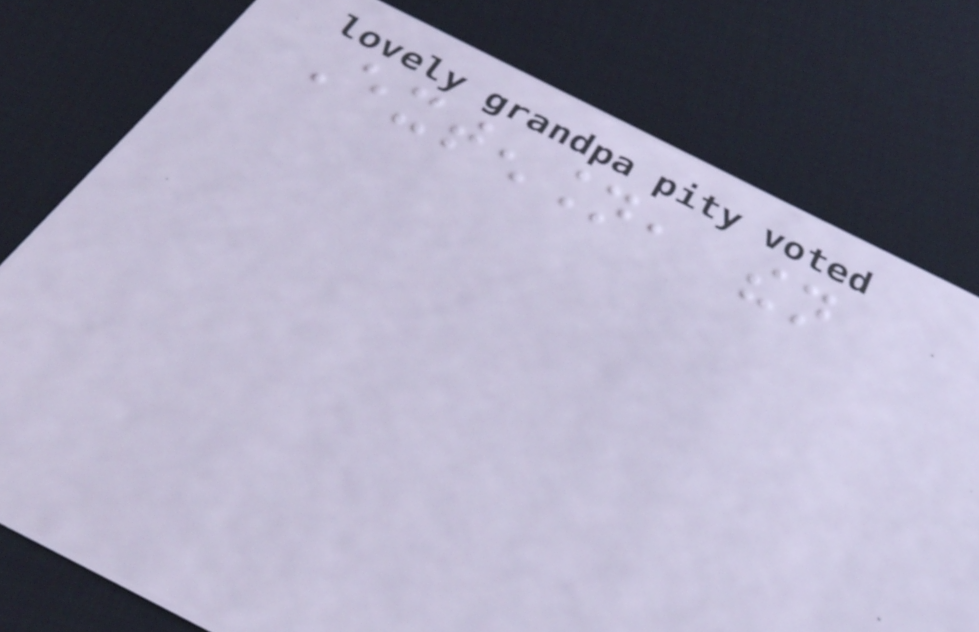Extension, then
